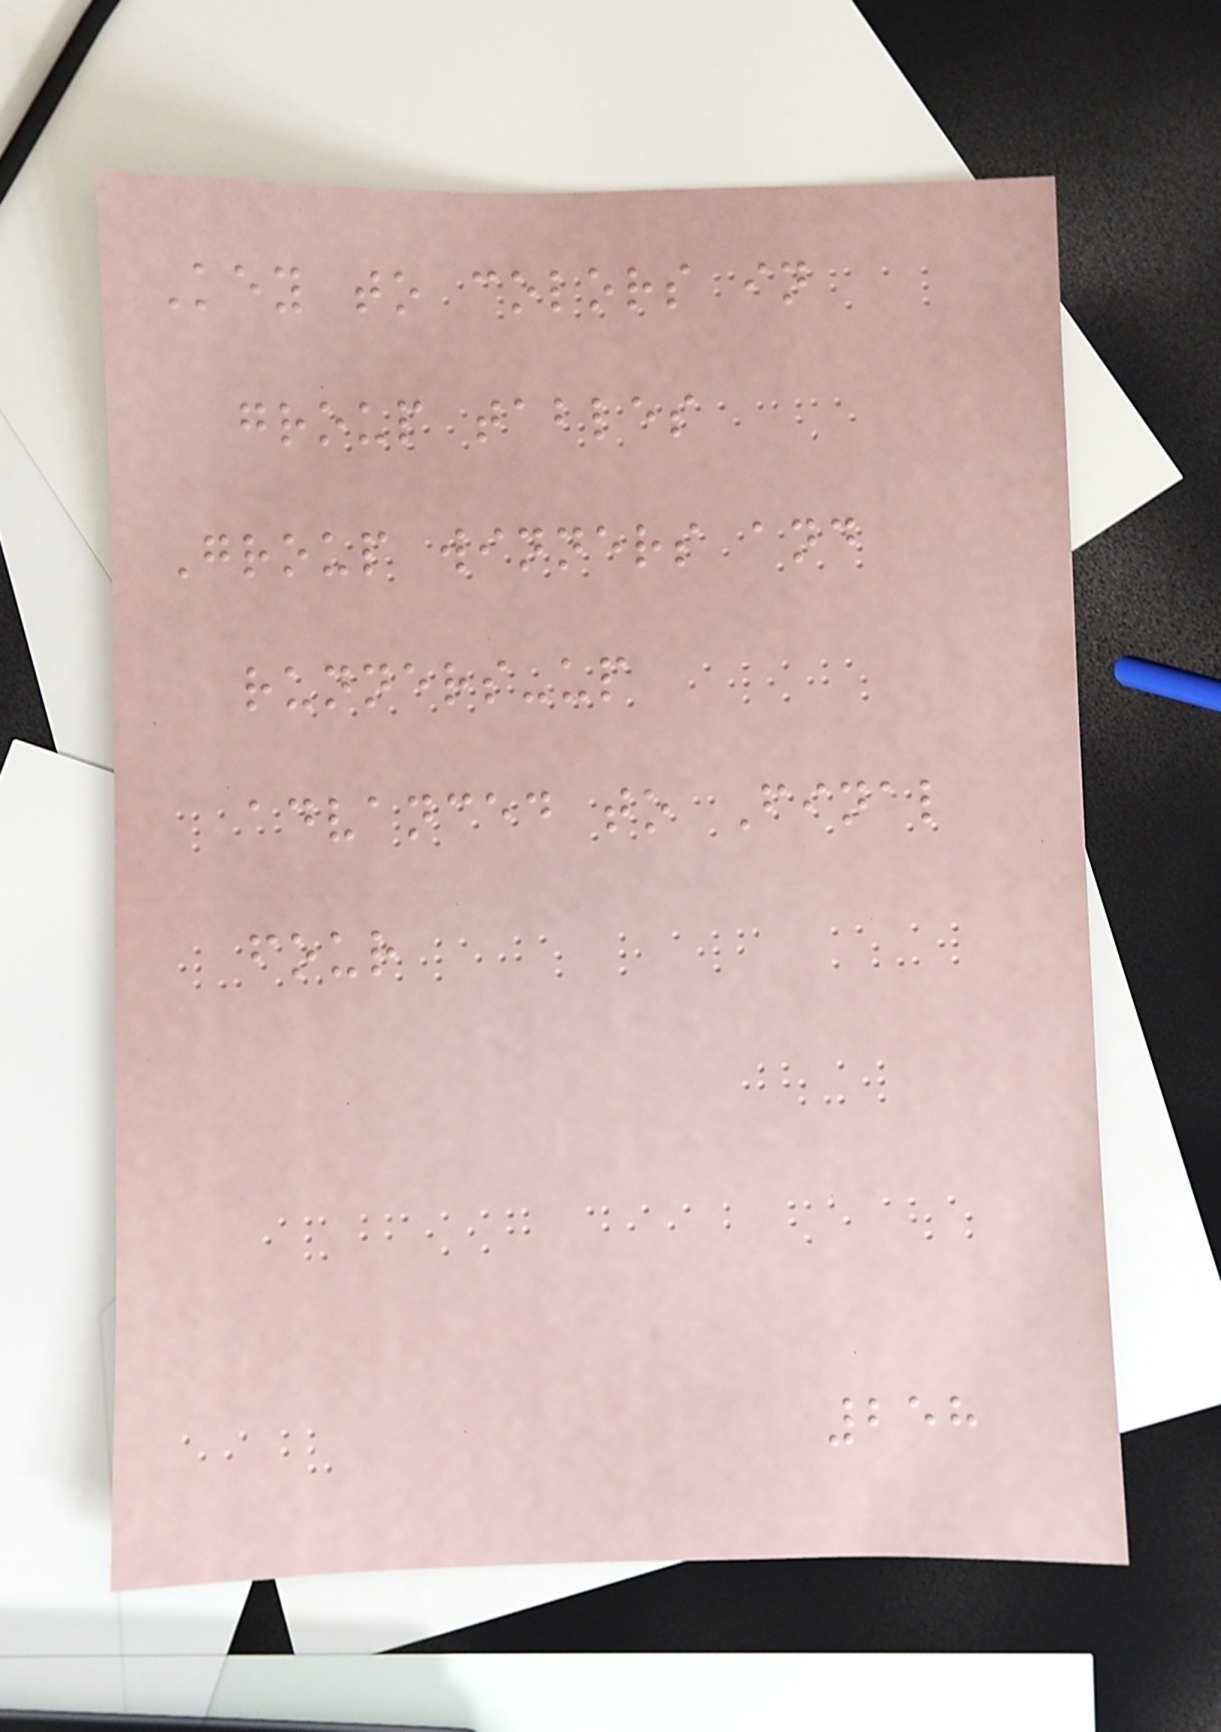Key to colors in
group tables
Group winners and
runners-up
advanced to Final
four
258
